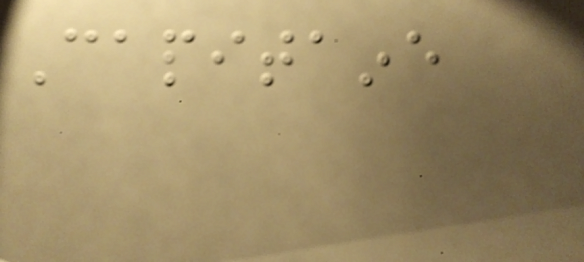Capitaine
